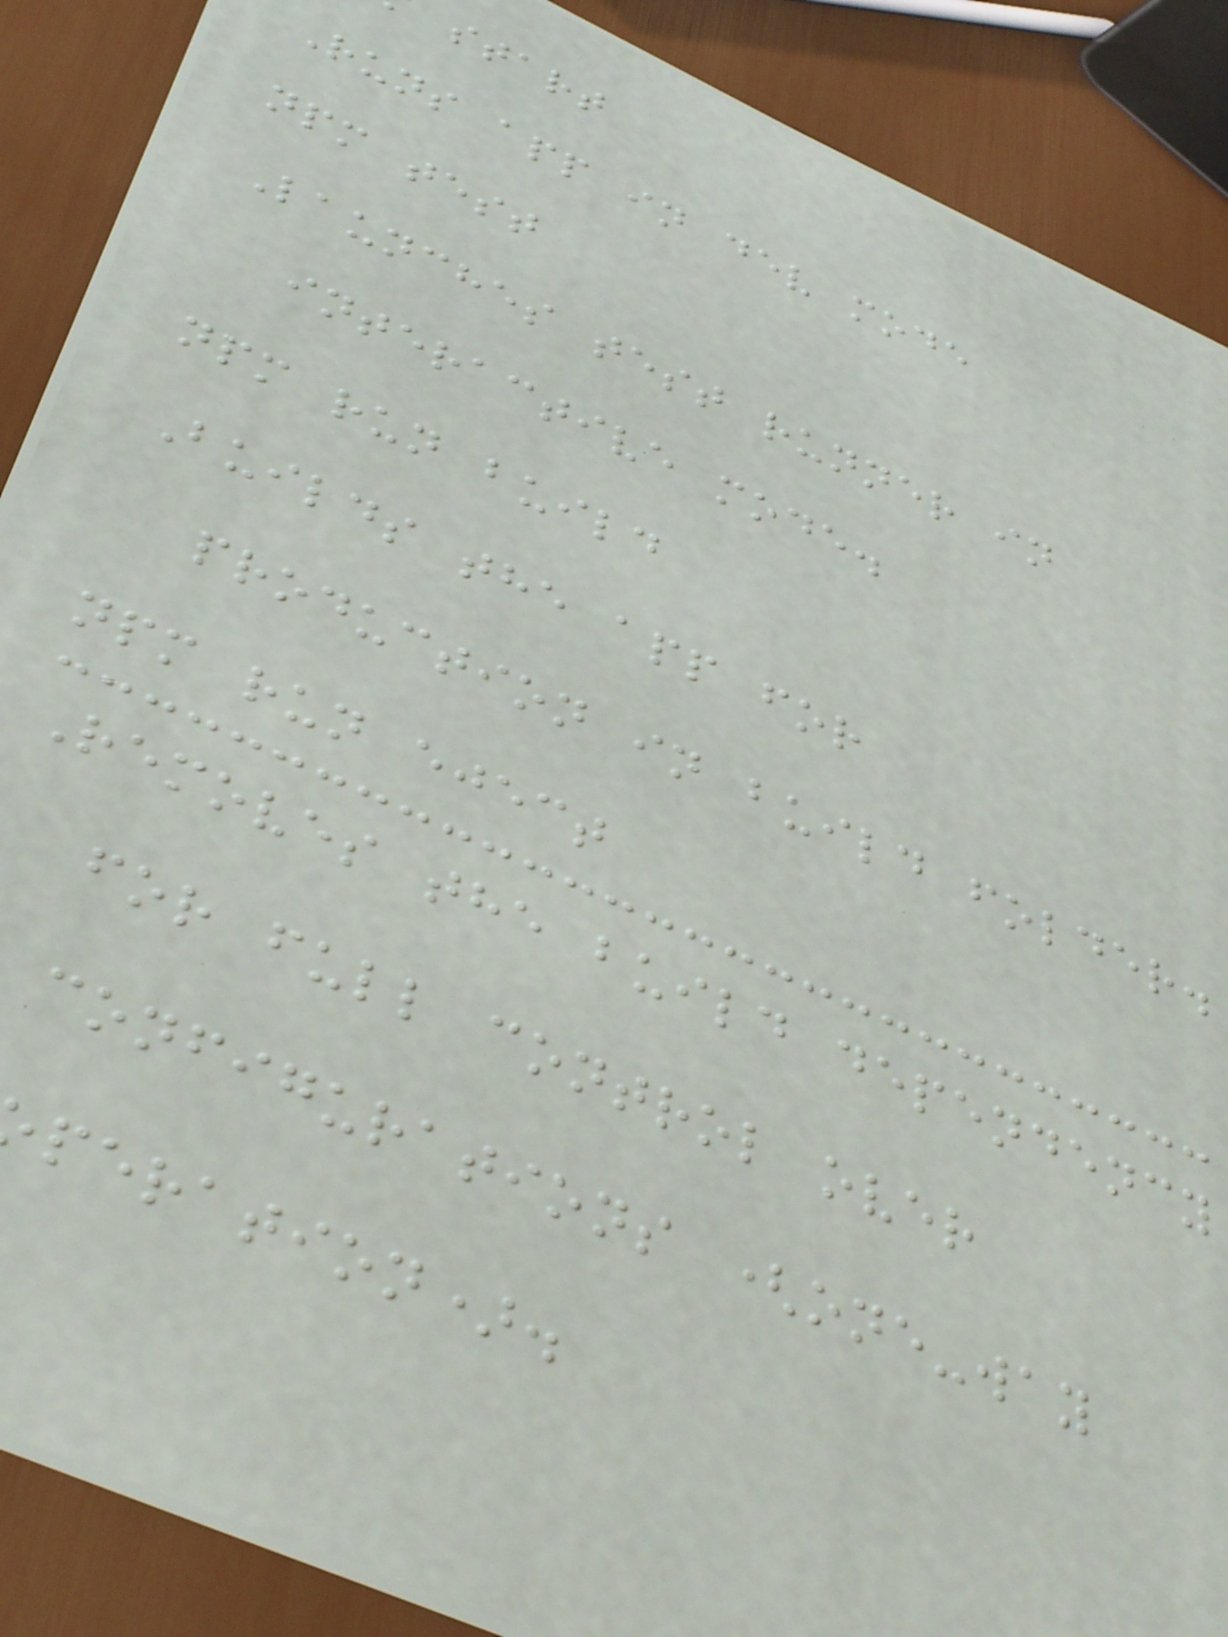start
Runs app in dev mode
npm test
Launches test runner in
interactive mode.
npm run build
Builds the app for
production in build folder.
npm run eject
Removes the build dependency
for full control over
configurations (one-way
peration).
